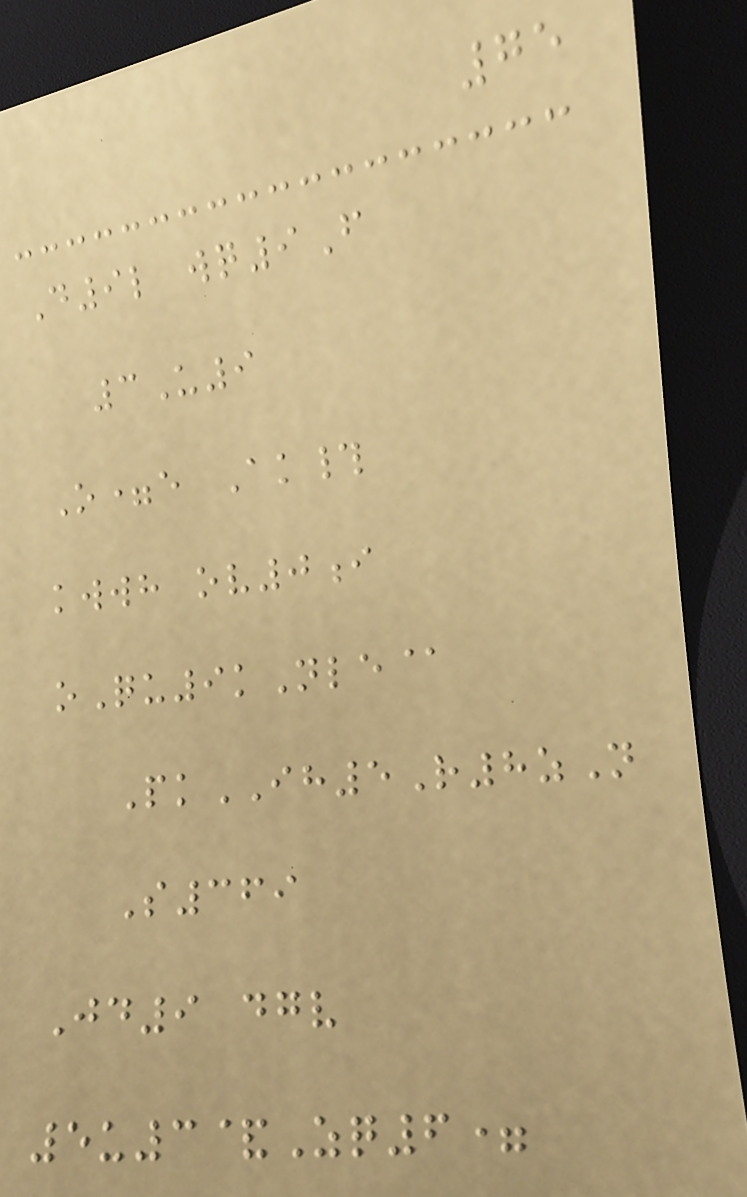75
D9l wq9F
3U9
O=e Ak#
kwwh ov0i
oQu9kNle@
PkIH5R8zN
S369
Jd9 dgv
5u3&Zq6=
